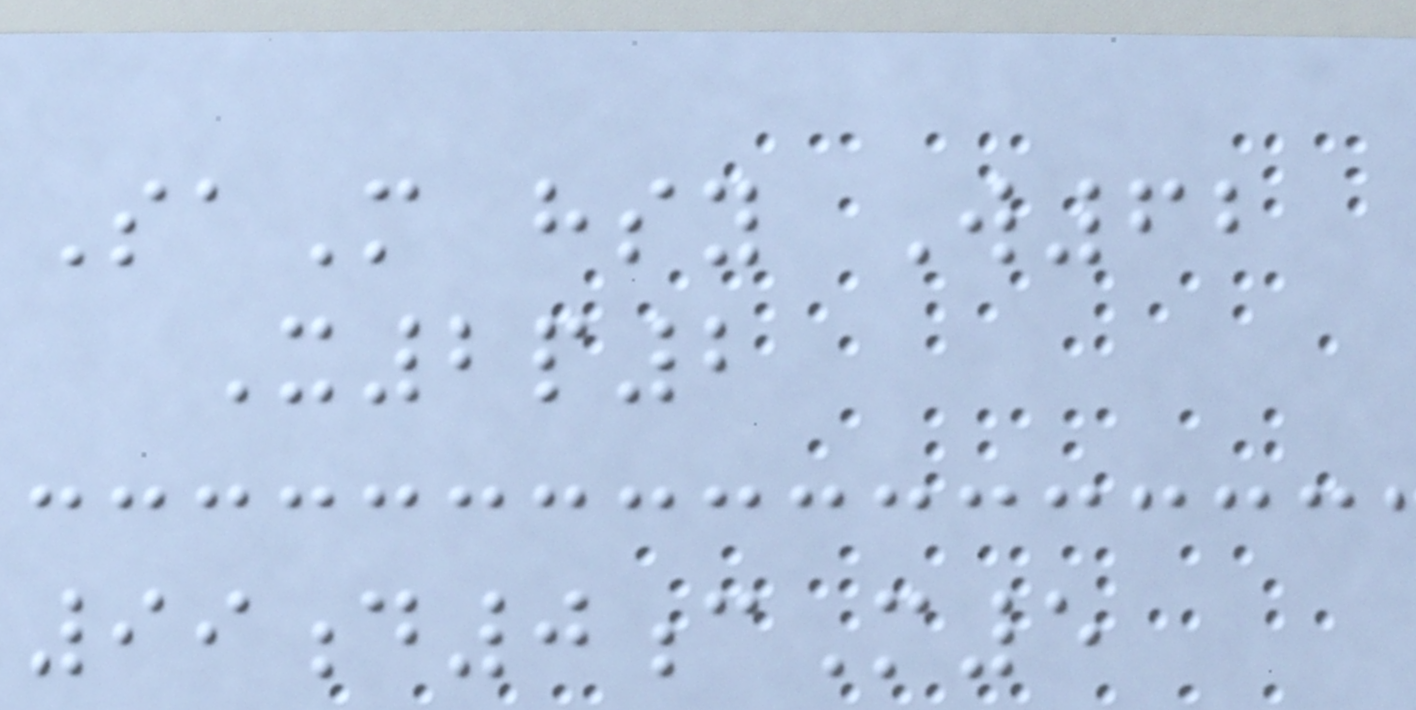SaM hsy W62
X2p2
99d0cM5
